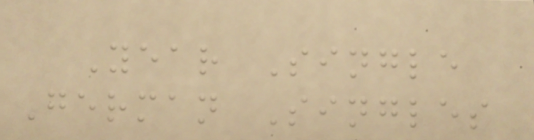Year Single
German Singles
